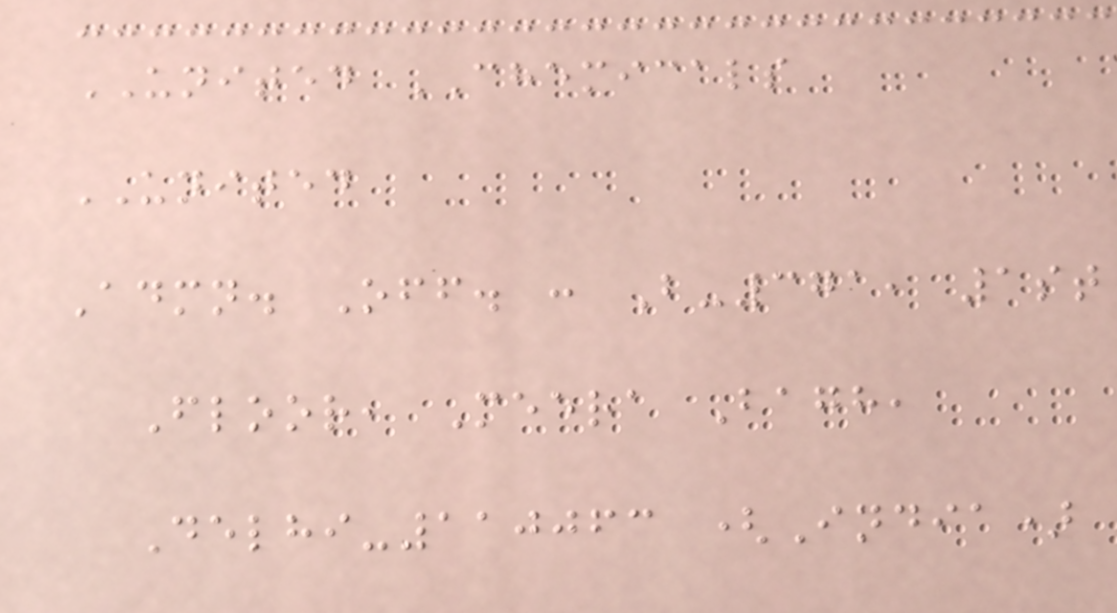UNITED CHEMICALS
UNITED
Admn. Off. : B-371, 1st
Floor, Meera Bagh,
Delhi-110063 (India)
